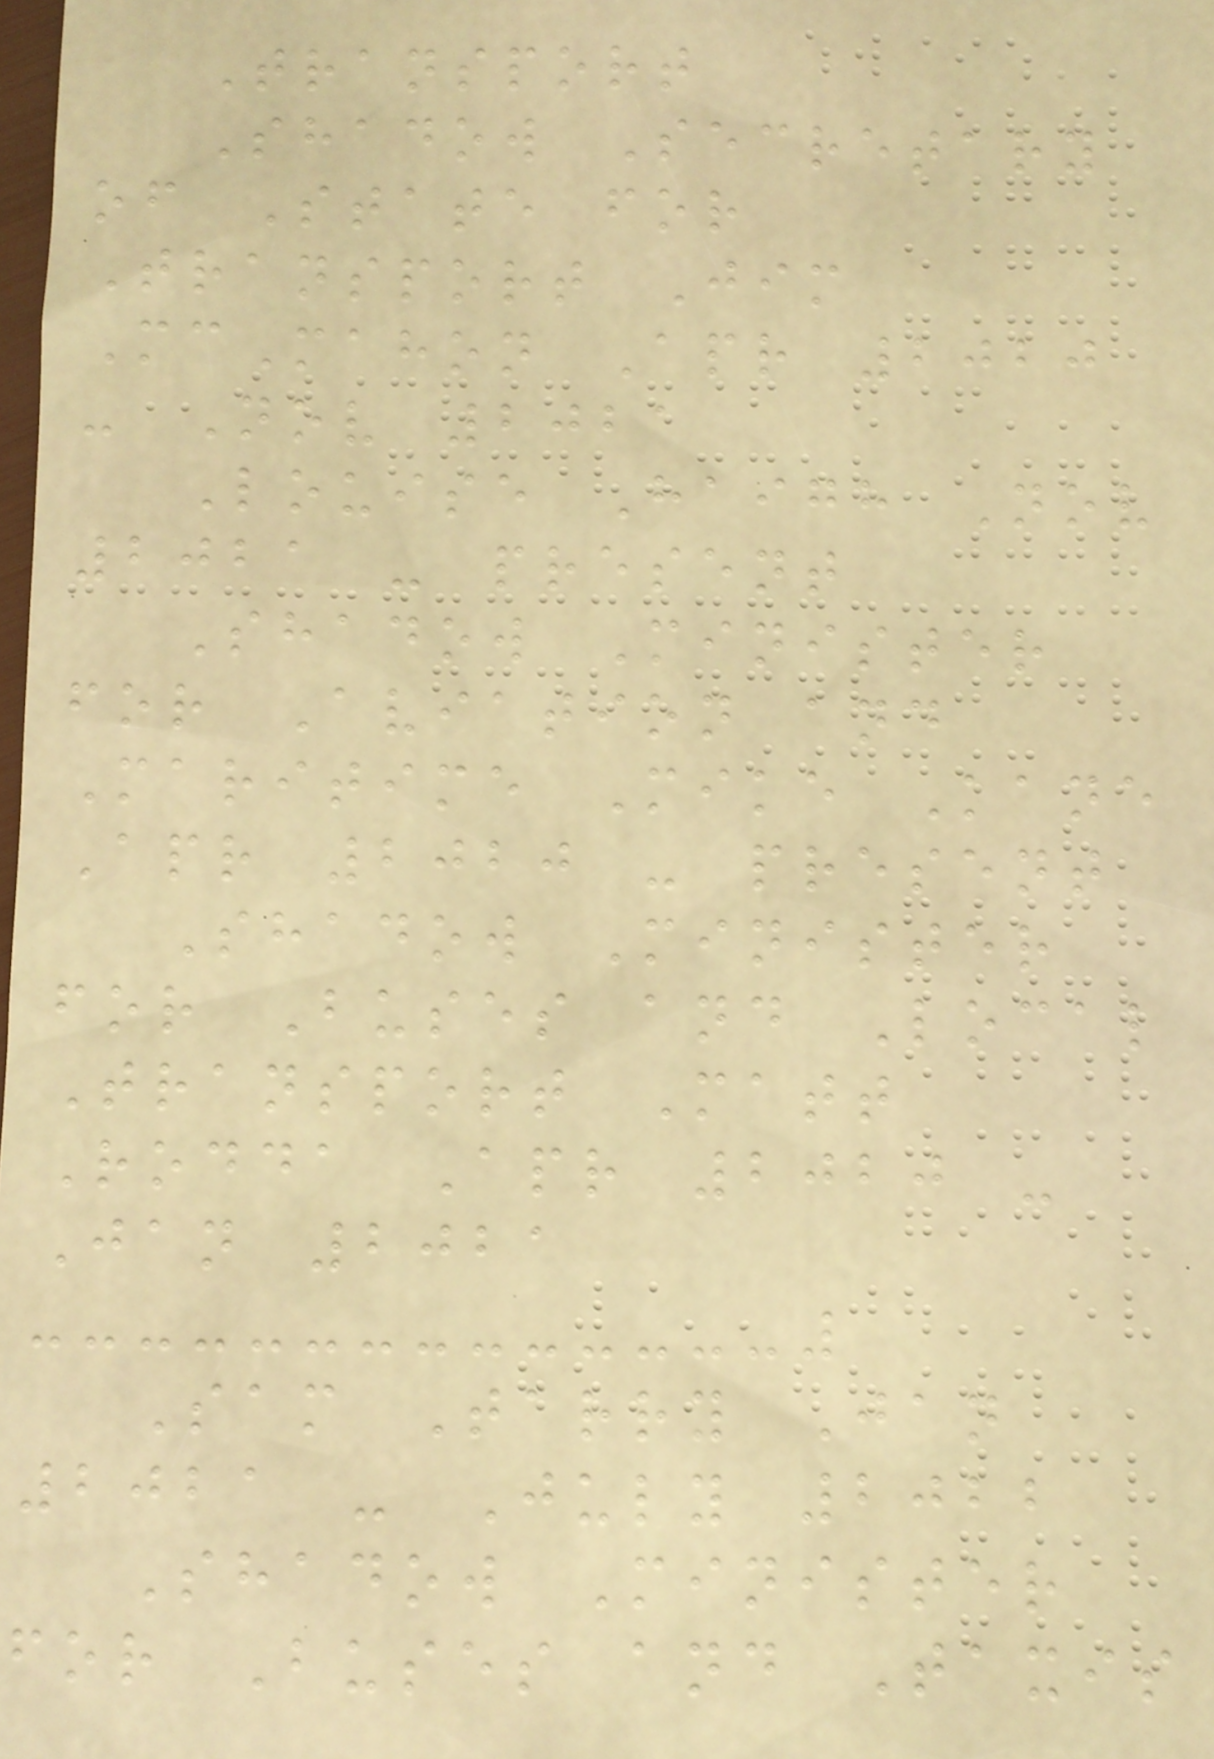Transport
Shadow Secretary
of State for
Transport Jim
McMahon Apr 2020
- Nov 2021
Louise Haigh Nov
2021 - present
Shadow Minister
for Aviation and
Maritime Mike Kane
Apr 2020 - present
Shadow Minister
for Buses and Local
Transport Matt
Rodda Apr 2020 -
Jan 2021
Sam Tarry Jan
2021 - July 2022
Shadow Minister
for Buses and Taxis
